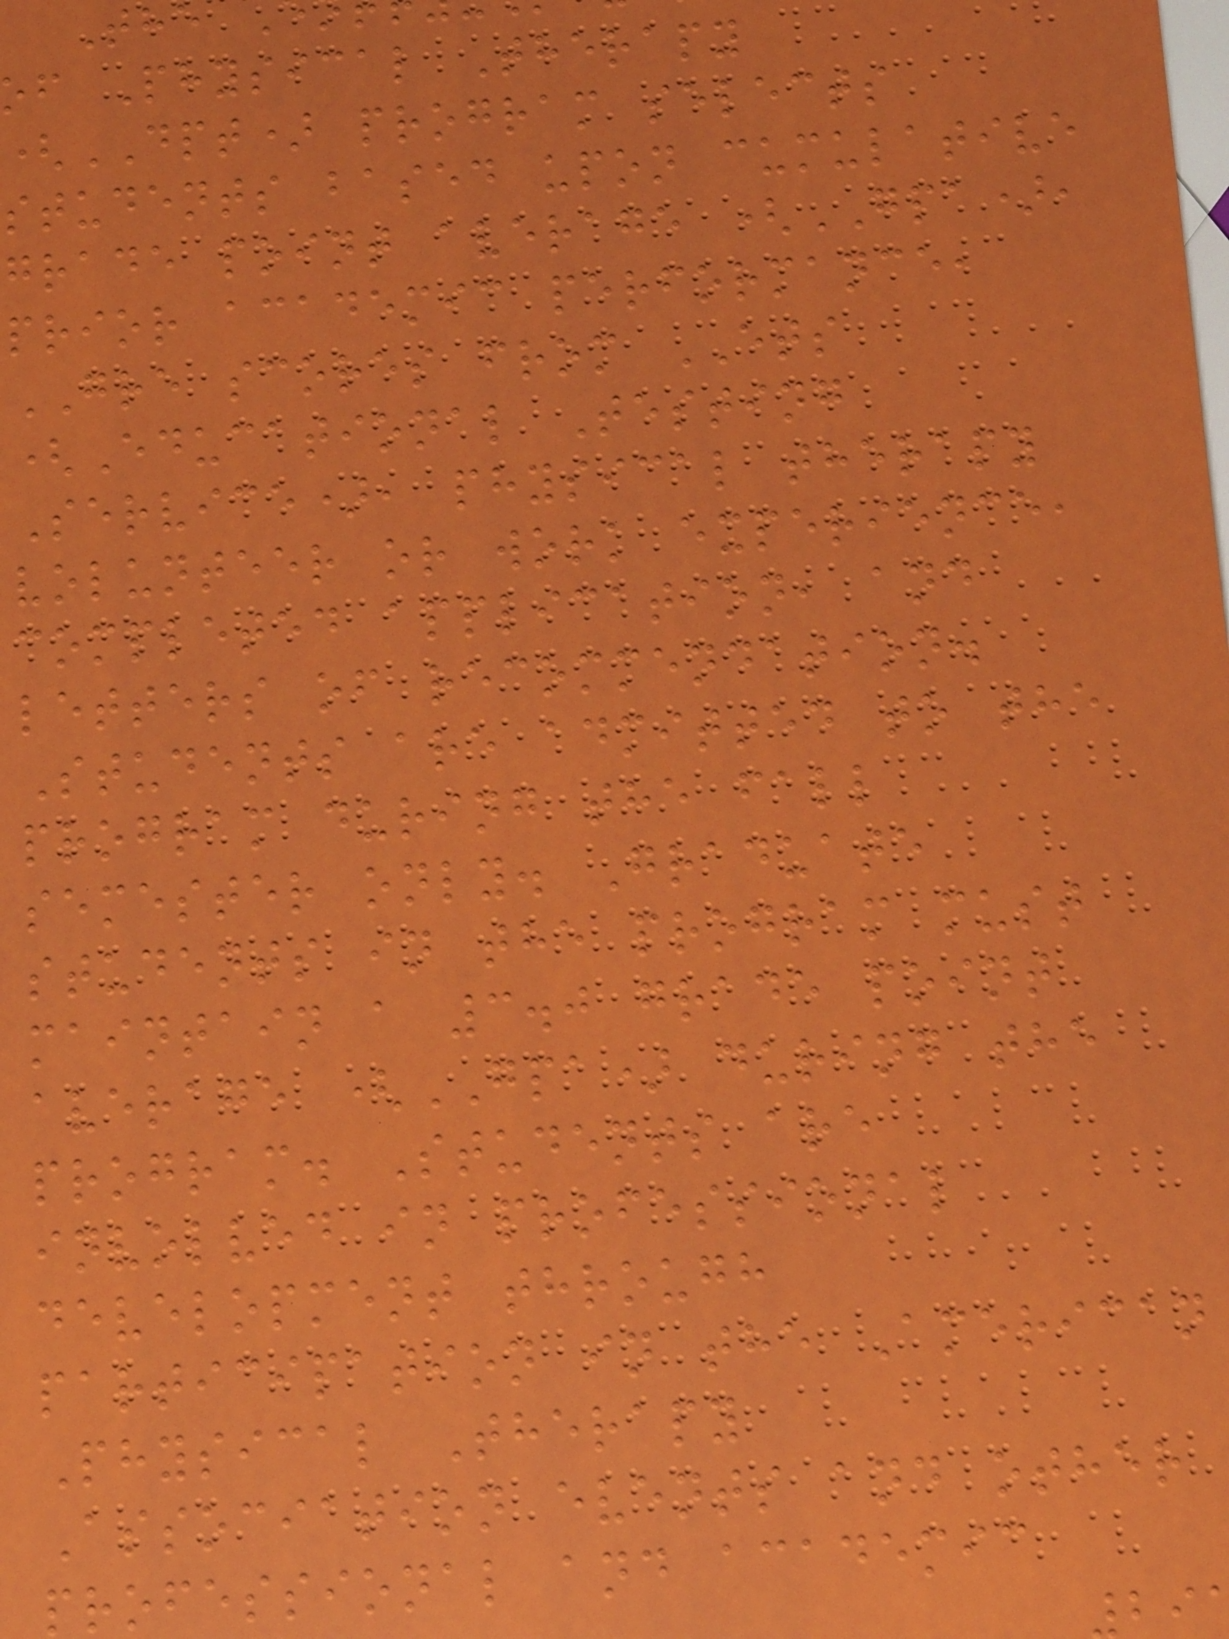of Physical Therapy
(DPT) program selects
students based upon cumulative
grade point average (GPA),
prior academic performance,
GRE scores from ETS
(Educational Testing
Service), physical therapy
volunteer or work experience,
completed application, and
letters of recommendation.
Students are admitted to the
program during the fall
semester only. Graduate
students in the program must
maintain a 3.0 grade point
average (GPA) during the
program. Students are
involved in professional
development through
participation in the American
Physical Therapy
Association events and other
professional and academic
